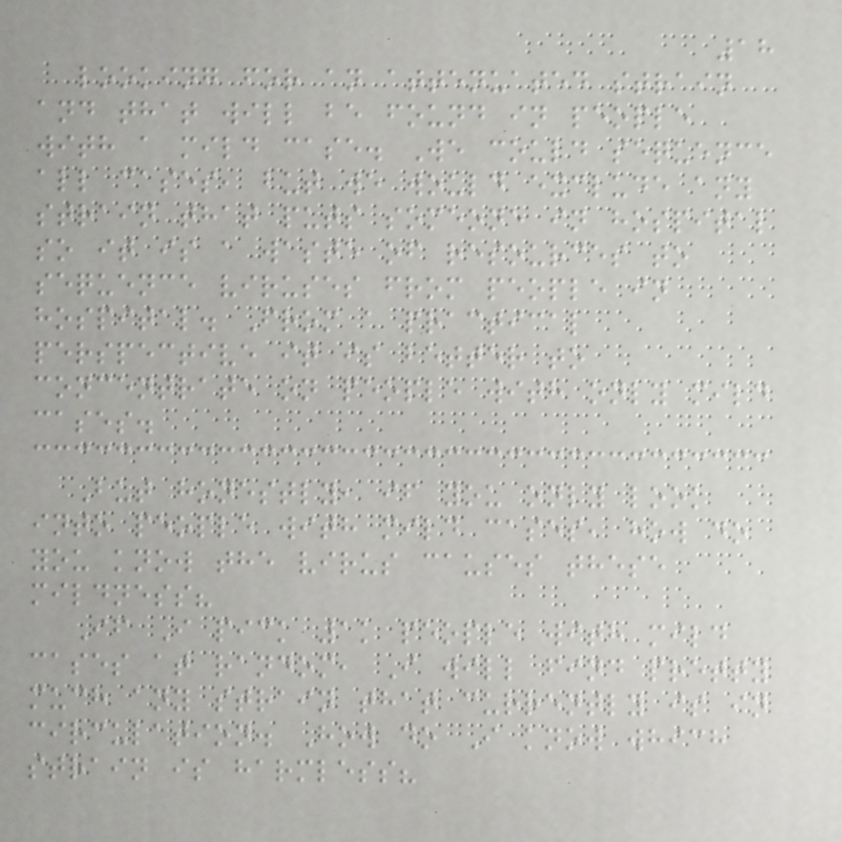18
looking for an attenuated strain
and that will be found in people
with a mild case. We could sequence
all cases, but we would exclude any
strain that puts someone in hospital
so it is a waste of resources to
sequence viruses from people in
hospital. From a practical
perspective it is better to
concentrate on people with only mild
cases.
But honestly, if you only look
into people with mild cases, how do
you know the virus causes these
mildness?
If I pick 1k people with mild
cases at random, I will find pretty
much any strain that currently is in
circulation. How do I know which
strain is harmless?
